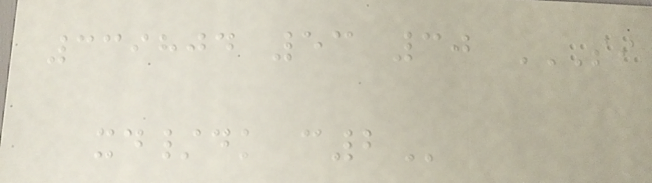339804 53 30 SI
XD/DK C2
